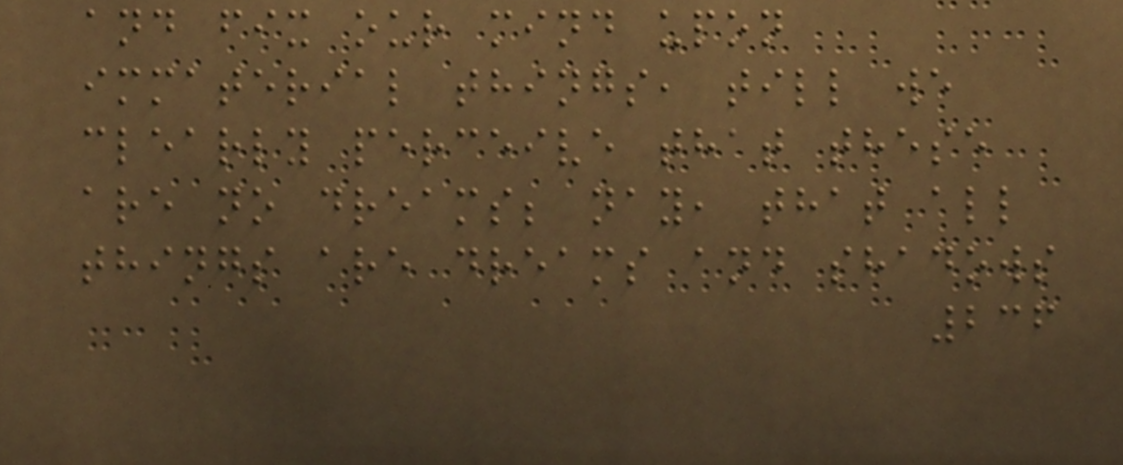and fix our mind upon
immaterial things, till we
clearly perceive that these
are no dreams; nay, that all
things are dreams and shadows
236
